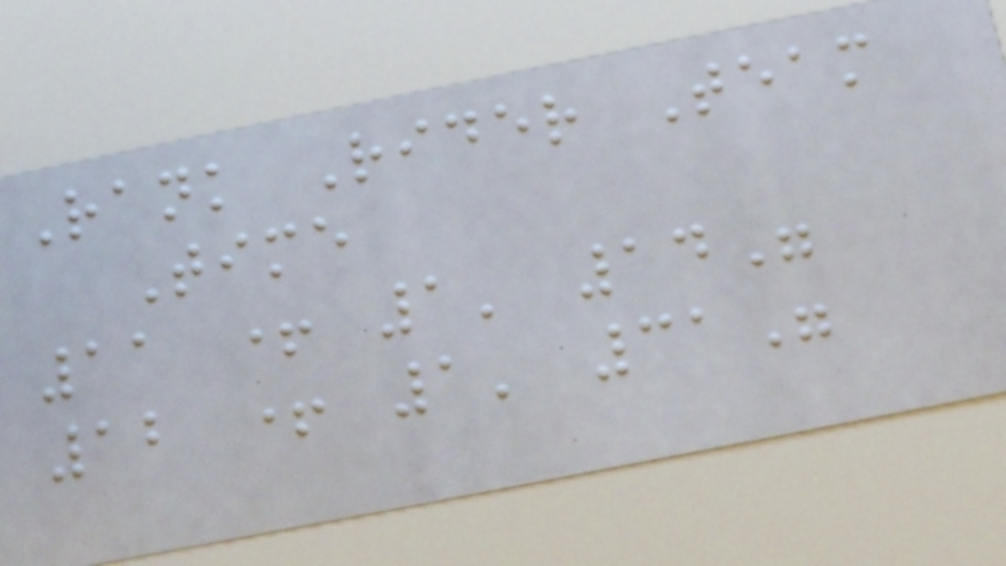Rank Rider Team
Time
11 + 1' 14"
12 + 1' 31"
